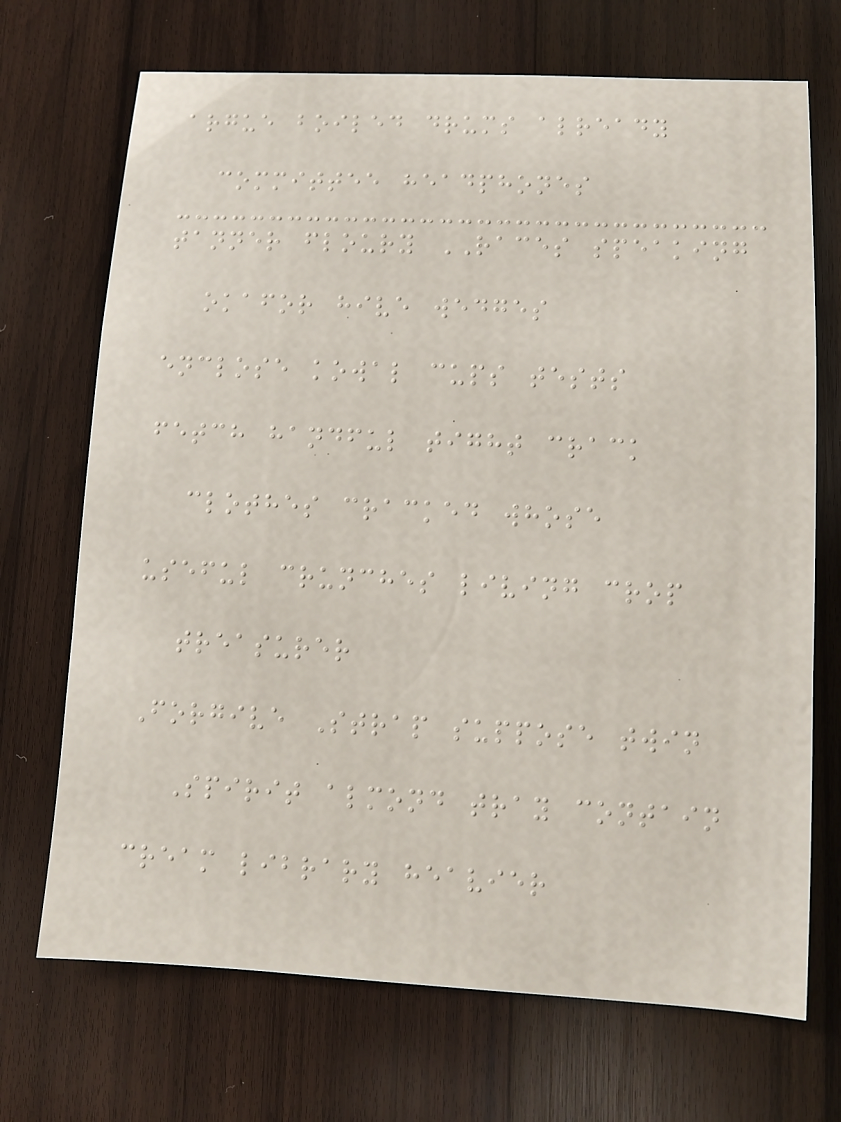argue boiled drums already
committee headphones
tanner floury RACES speaking
okafor hive wedges
enclose kowal cups tests
fetch handful tight crack
clothes cracked whose
useful crunches living crop
treasurer
Forgive Strap suppose twin
Spirit almond tray contain
cream library heavier
